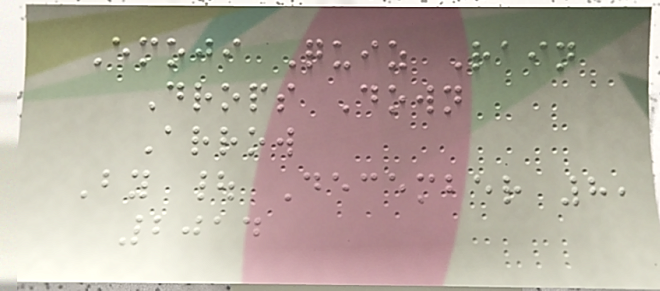Emoji Quiz Rain
Drops Down
Arrow
By | December 8,
2014
